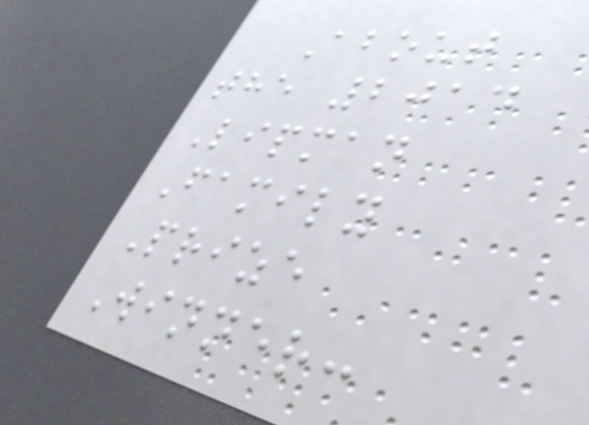About
the 2014
Lipman
Family
Prize
Winner:
